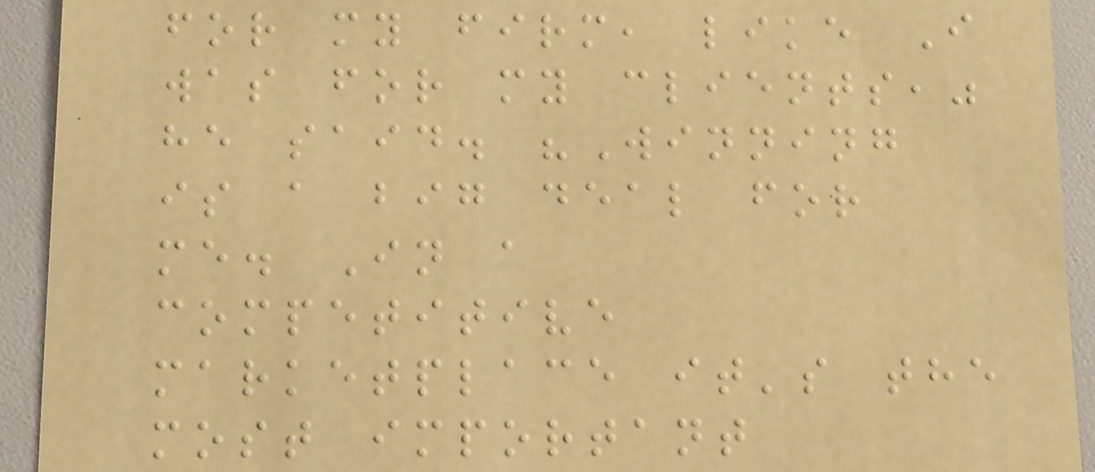for my firm, like I
was for my clients,"
he said. "Winning
is a big deal for
me. In a
competitive
marketplace it's the
most important
